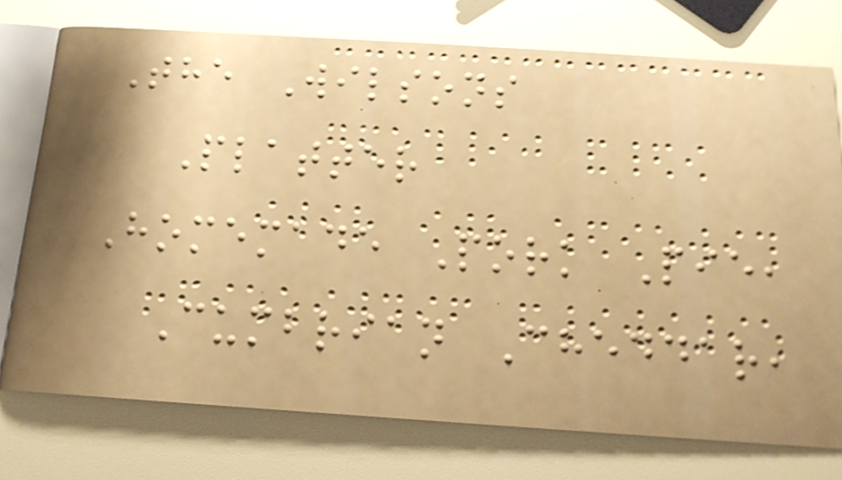The Wilsons
Platter
Homemade Pork Pie,
Cumbrian Cheddar,
